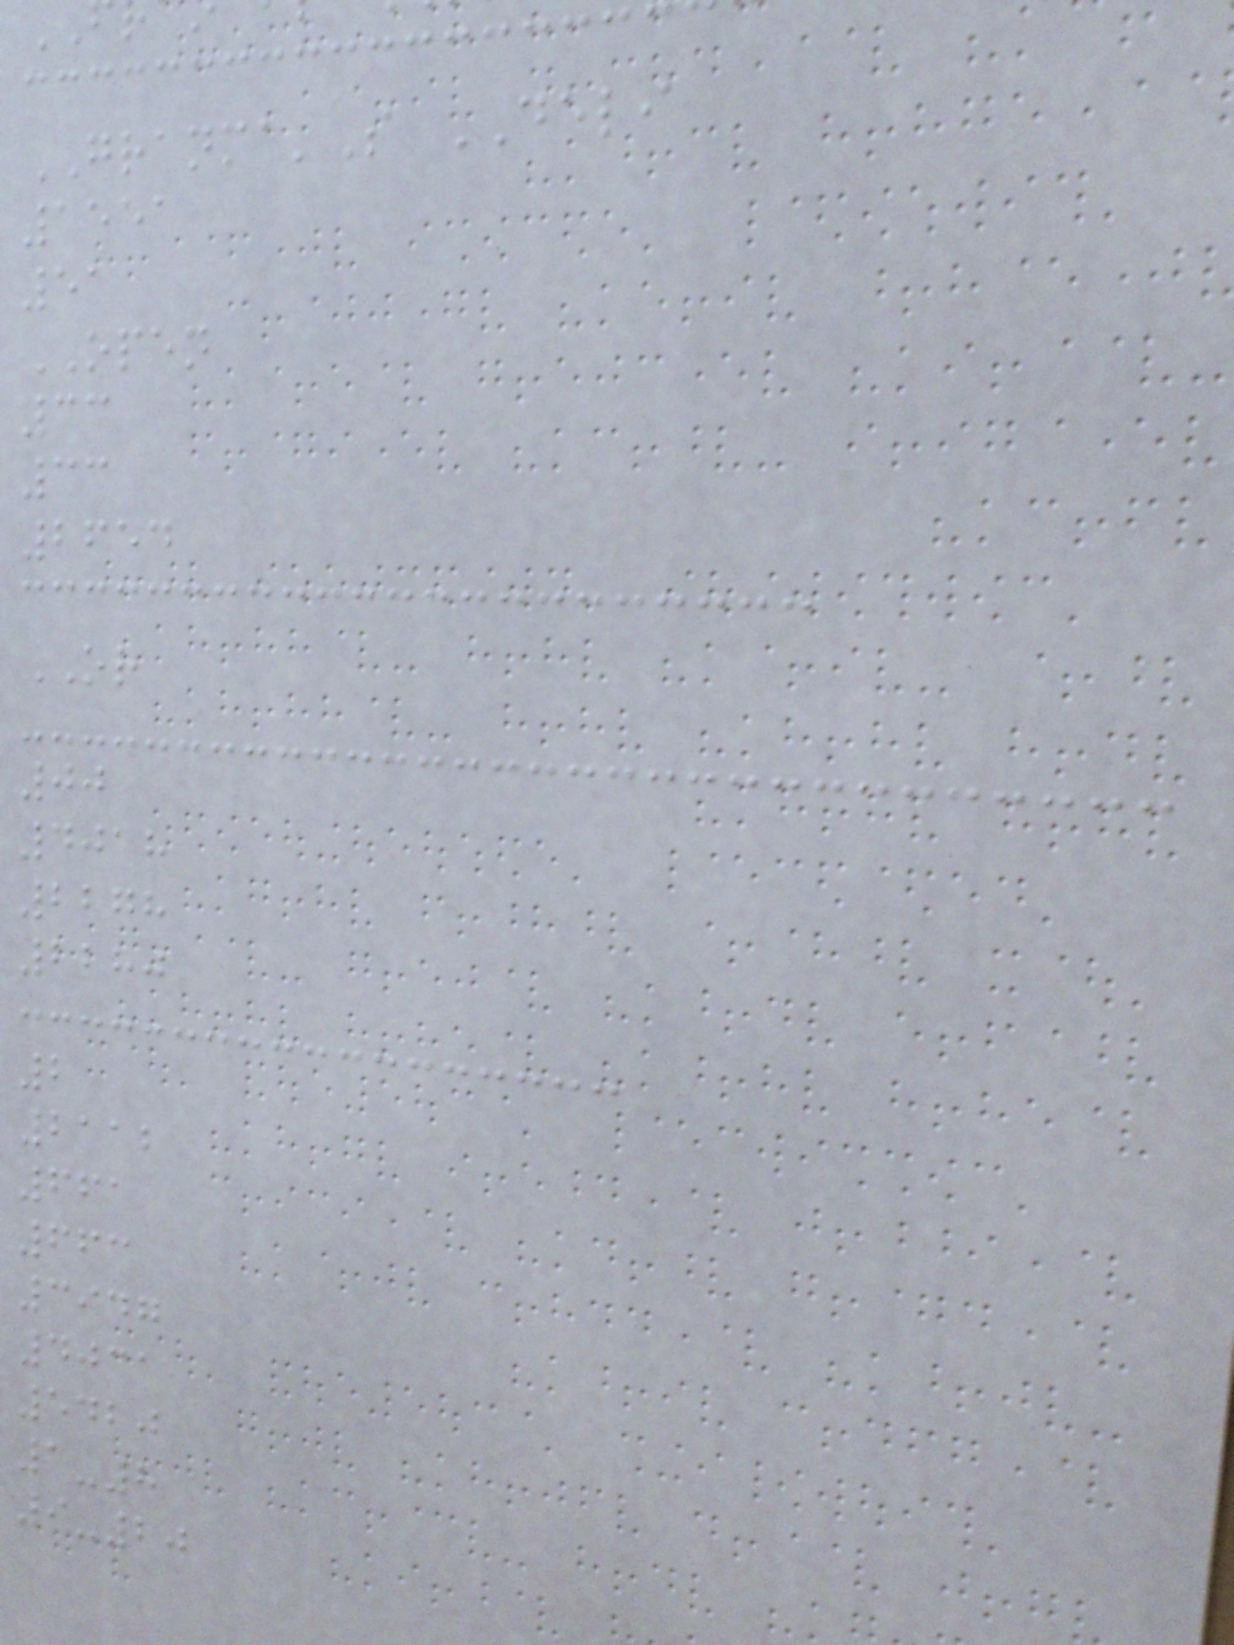GRANMA'S DELI
1551
51
OPEN
33
33
2654
OR
00
4018
2278
2280
2
2112
661
663
3947
4031
5420
1-8
9-20
